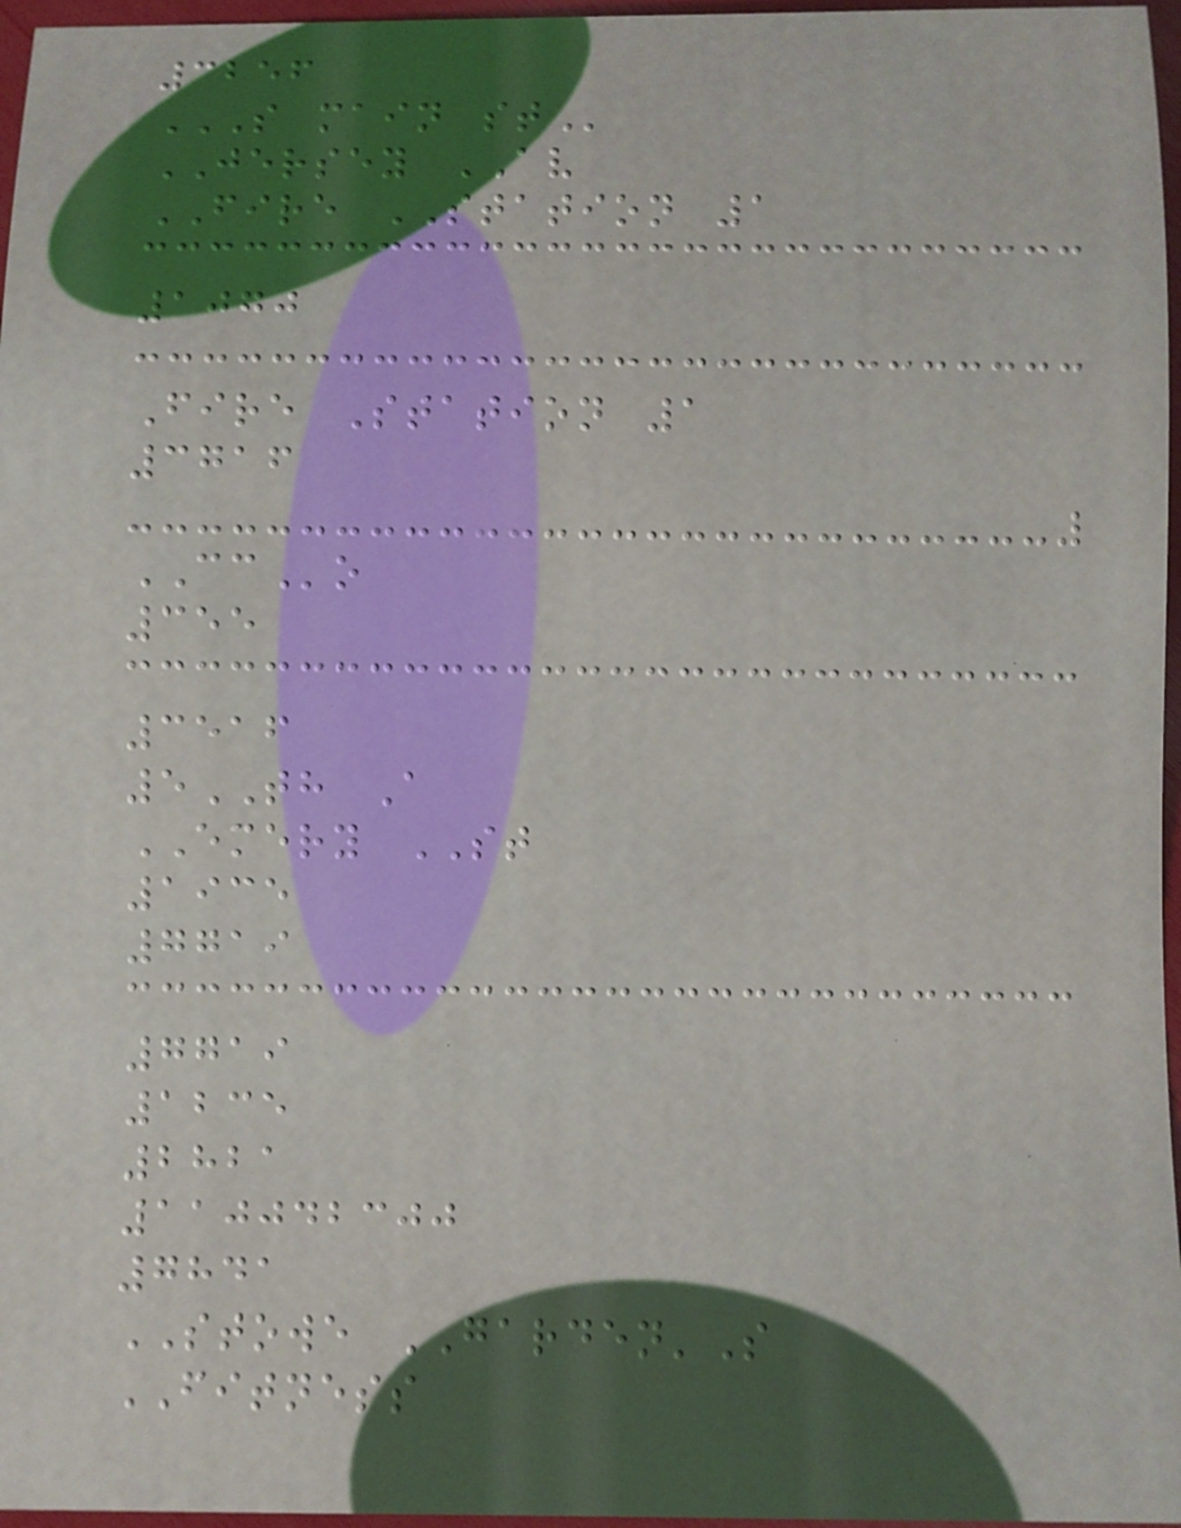3256
S MAIN ST
JERSEY AV
FIRE STATION 1
1070
Fire Station 1
3716
CCo
355
3516
5TH A
EMERY ST
1935
7719
7719
1235
2821
110042300
7841
STOWE GARDEN'S
FITNESS
